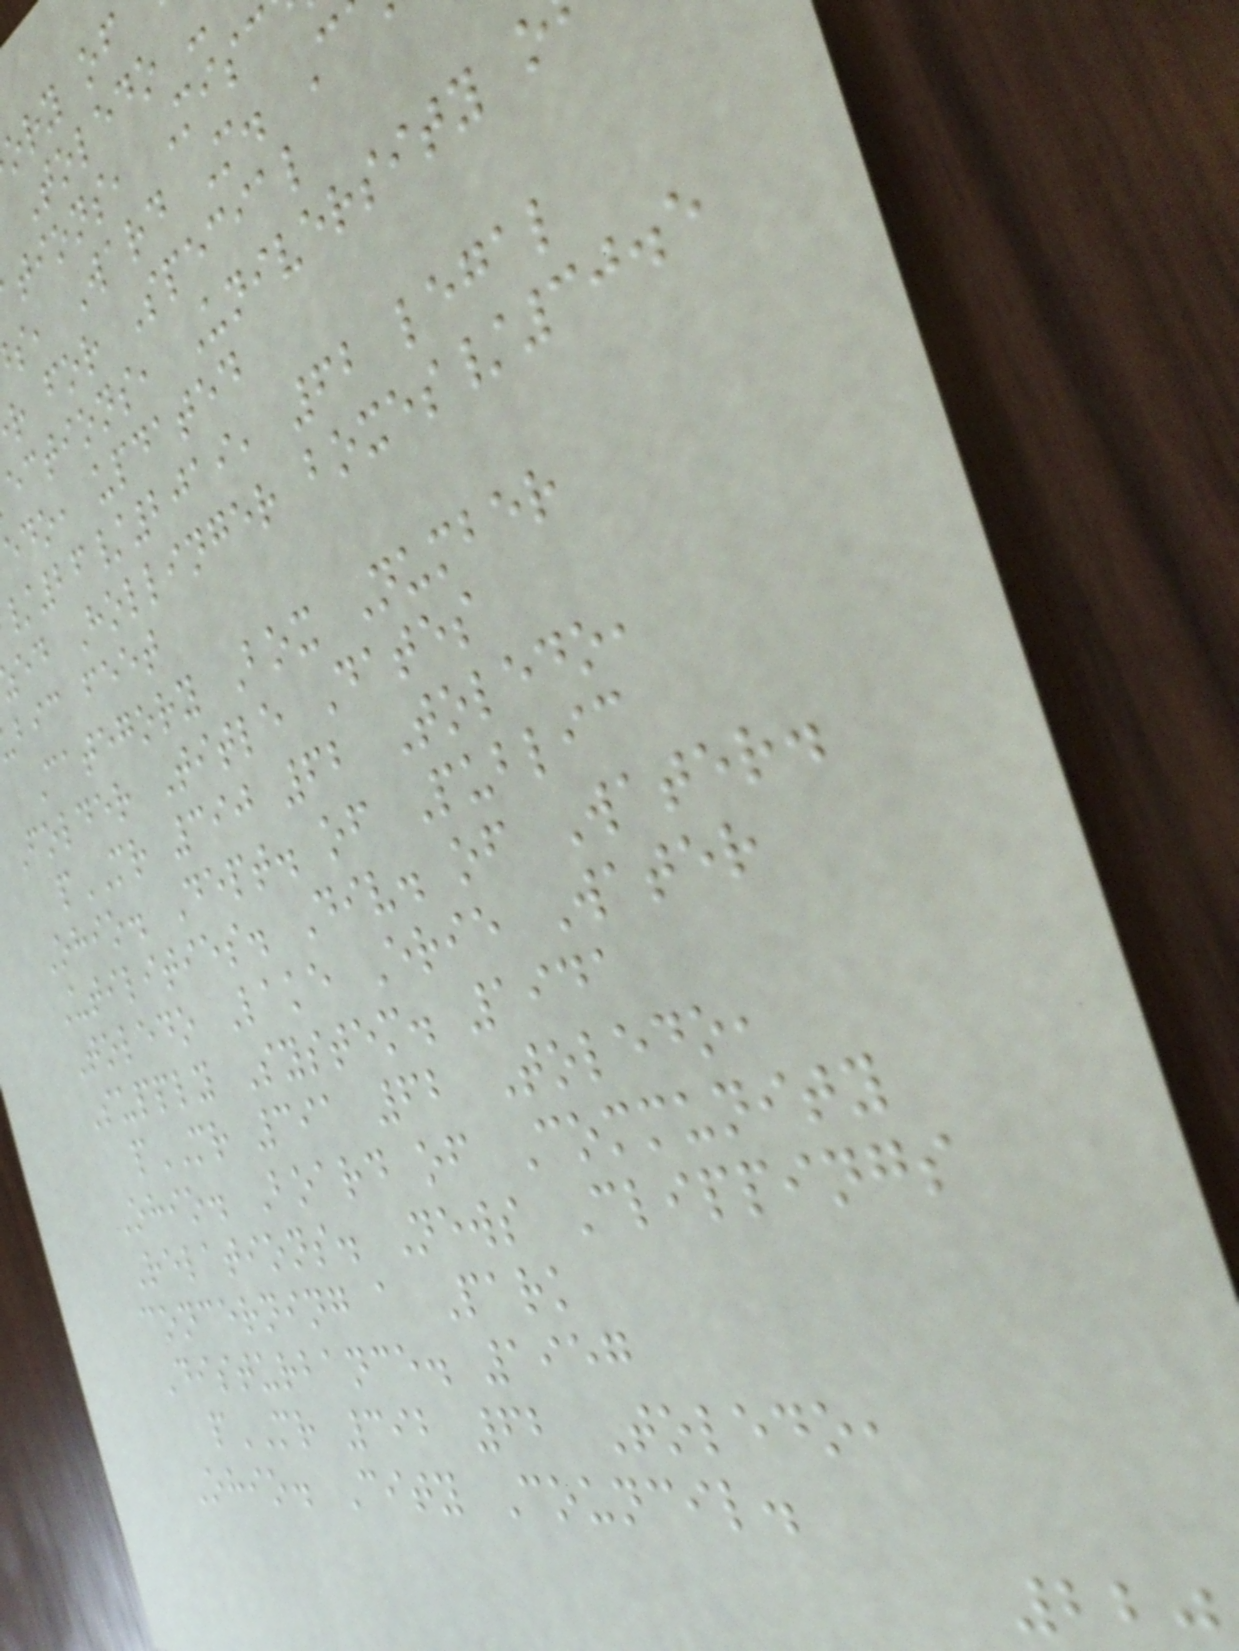Toledo
tions, Misc
s, Ward M. C
r for Special
ections, University o
edo, updated
26/2019, 62 legal
ed Hollinger boxes/30.5
bic feet
Category Box Number
Folder Title Dates
pMR 390 62 Toledo,
Ohio. Dept. of Public
Utilities. Div. of Water.
Toledo Lake Erie Water
Supply System. 1941
pMR 391 62 Toledo,
Ohio. Board of Community
Relations. News Clippings
concerning a Park
Disturbance. 1957
pMR 392 62 Toledo,
Ohio. City Council.
